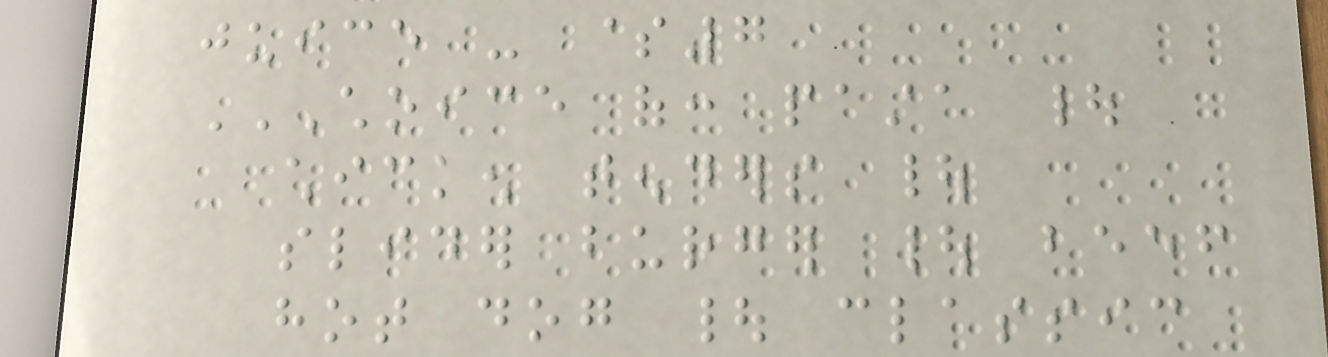juice - $7
CHOICE OF: PASTA |
CHICKEN TENDERS |
SLIDER BURGER | BEEF
HOT DOG | CLASSIC
